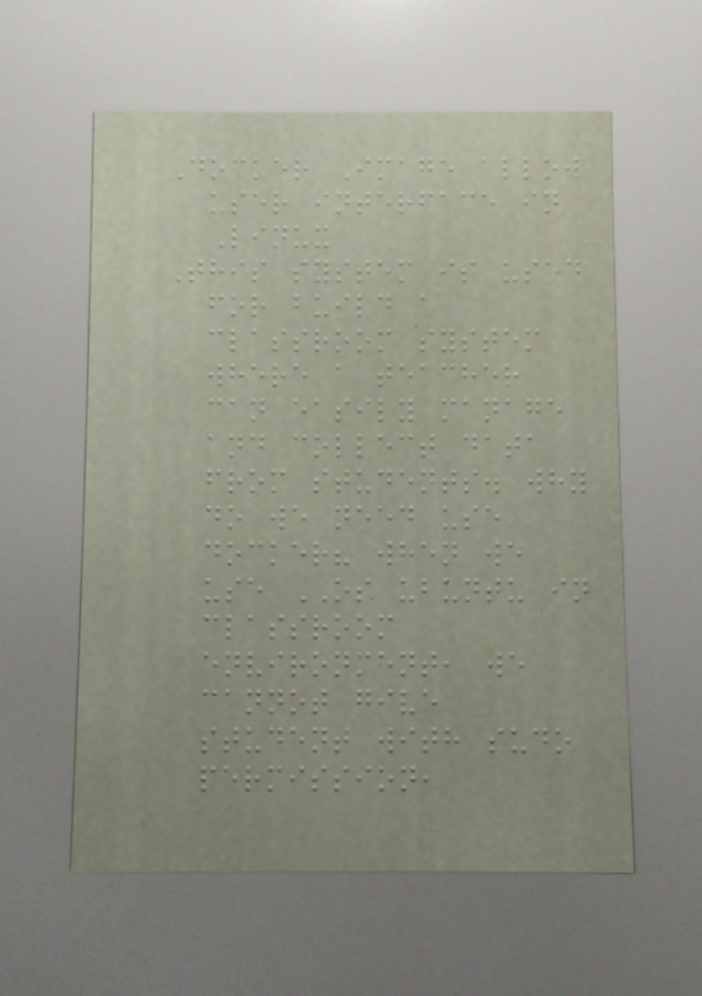Docker Image allow
user interface in
Linux
This system is used
for build a
classroom system
where a teacher
can easily manage
and collect data
from students. why
do we need use
docker? when we
use OS ubuntu in
classroom
environment, we
cannot give
student with sudo
permission,
